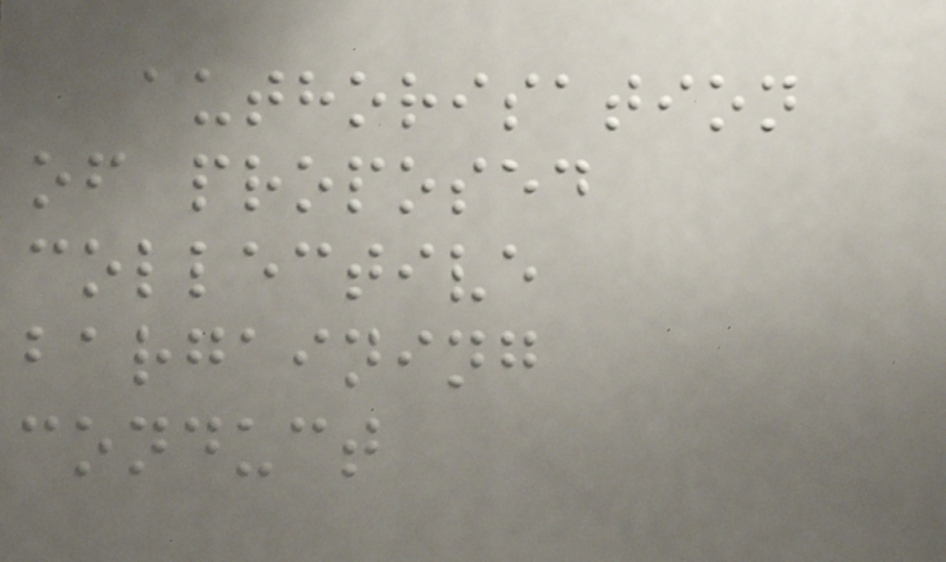authorisation
of proposed
collective
bargaining
conduct
